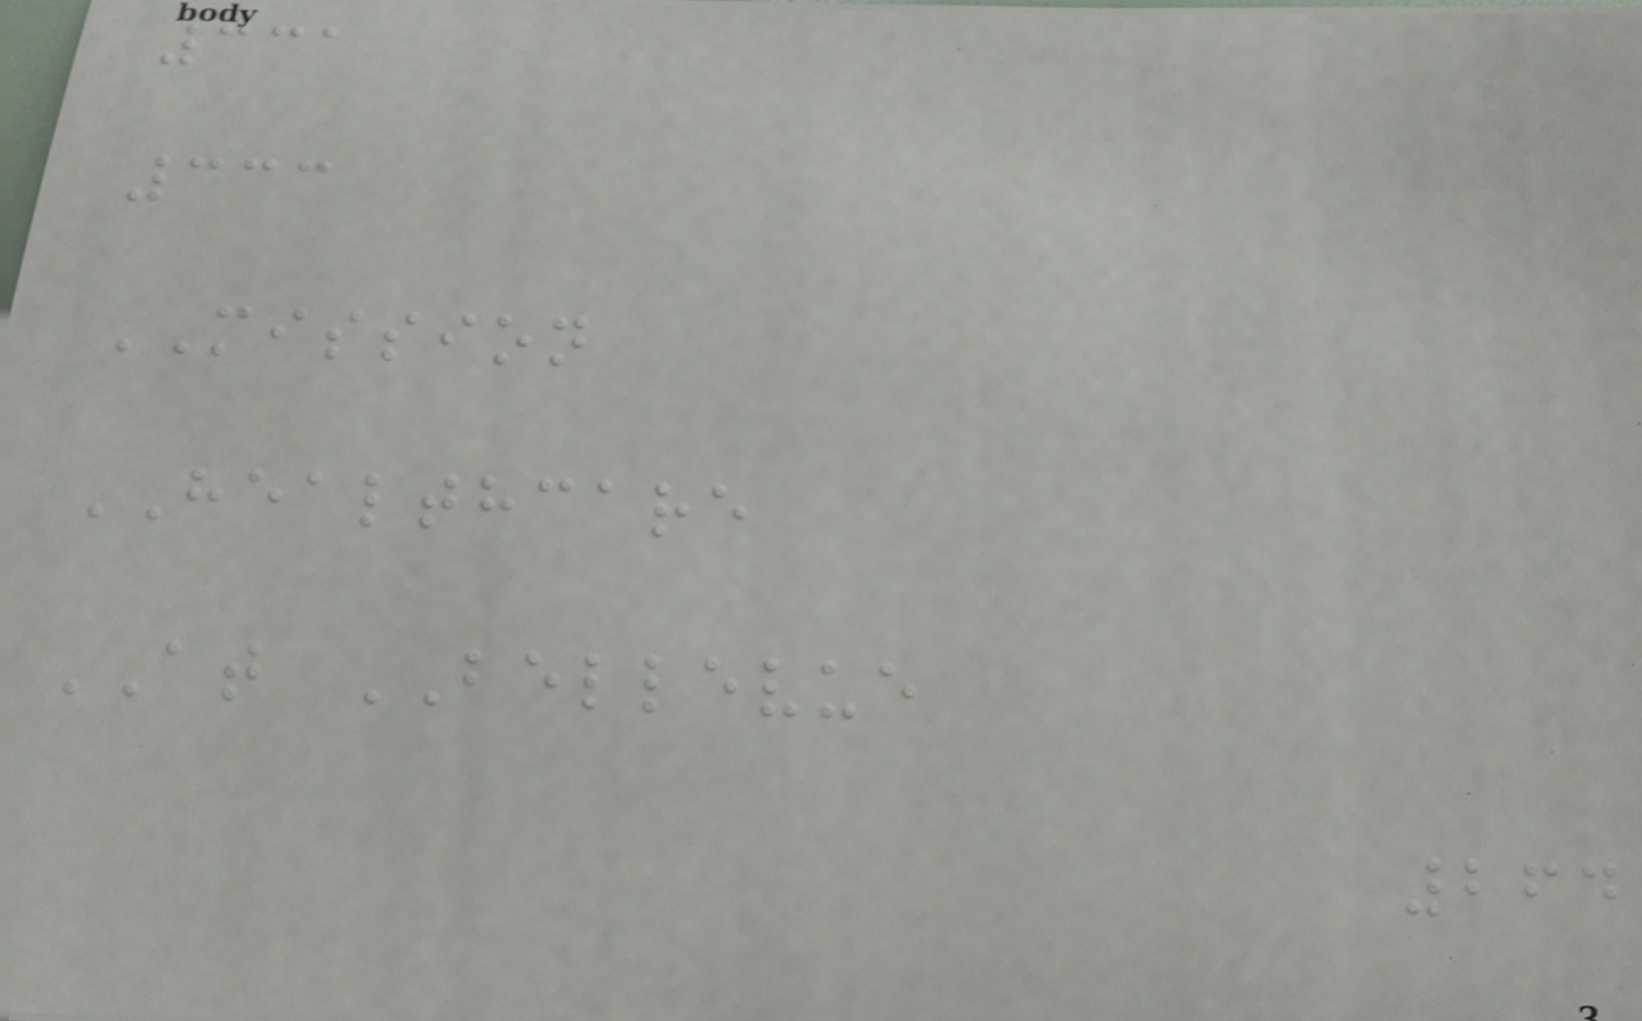331
333
MISSION
HEALTHCARE
AT BELLEVUE
264
